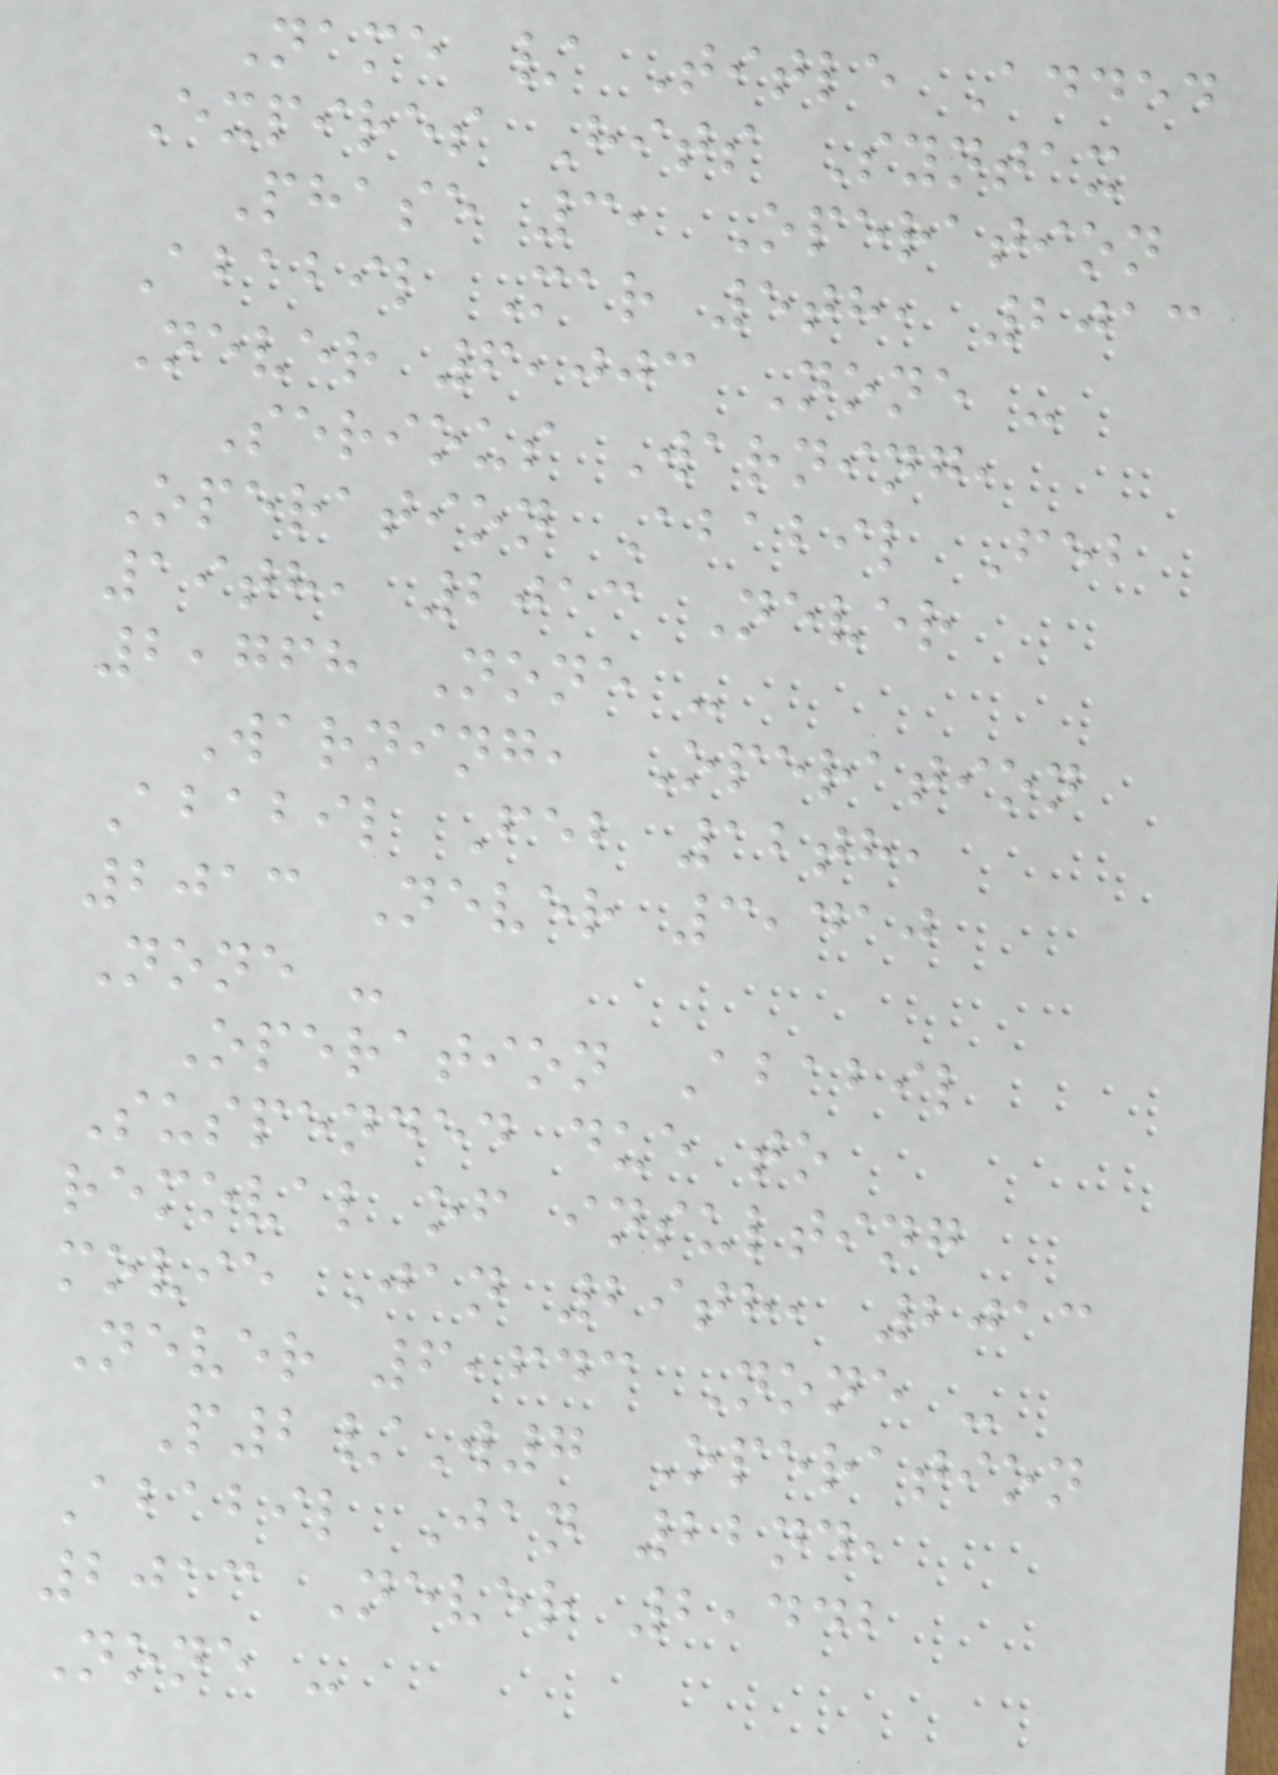Name / Title Added
Expires Hits Syntax
Phase 3, Operation
Ababil Mar 5th, 2013
Never 6,003 None -
Serious Warning,
Operation Ababil Feb
19th, 2013 Never
2,768 None -
Warning, Operation
Ababil Feb 12th,
2013 Never 3,410
None -
Operation Ababil
Suspended due to
removal of insulting
movie Jan 29th, 2013
Never 6,643 None -
P2/W7 Operation
Ababil Jan 22nd,
2013 Never 2,442
None -
